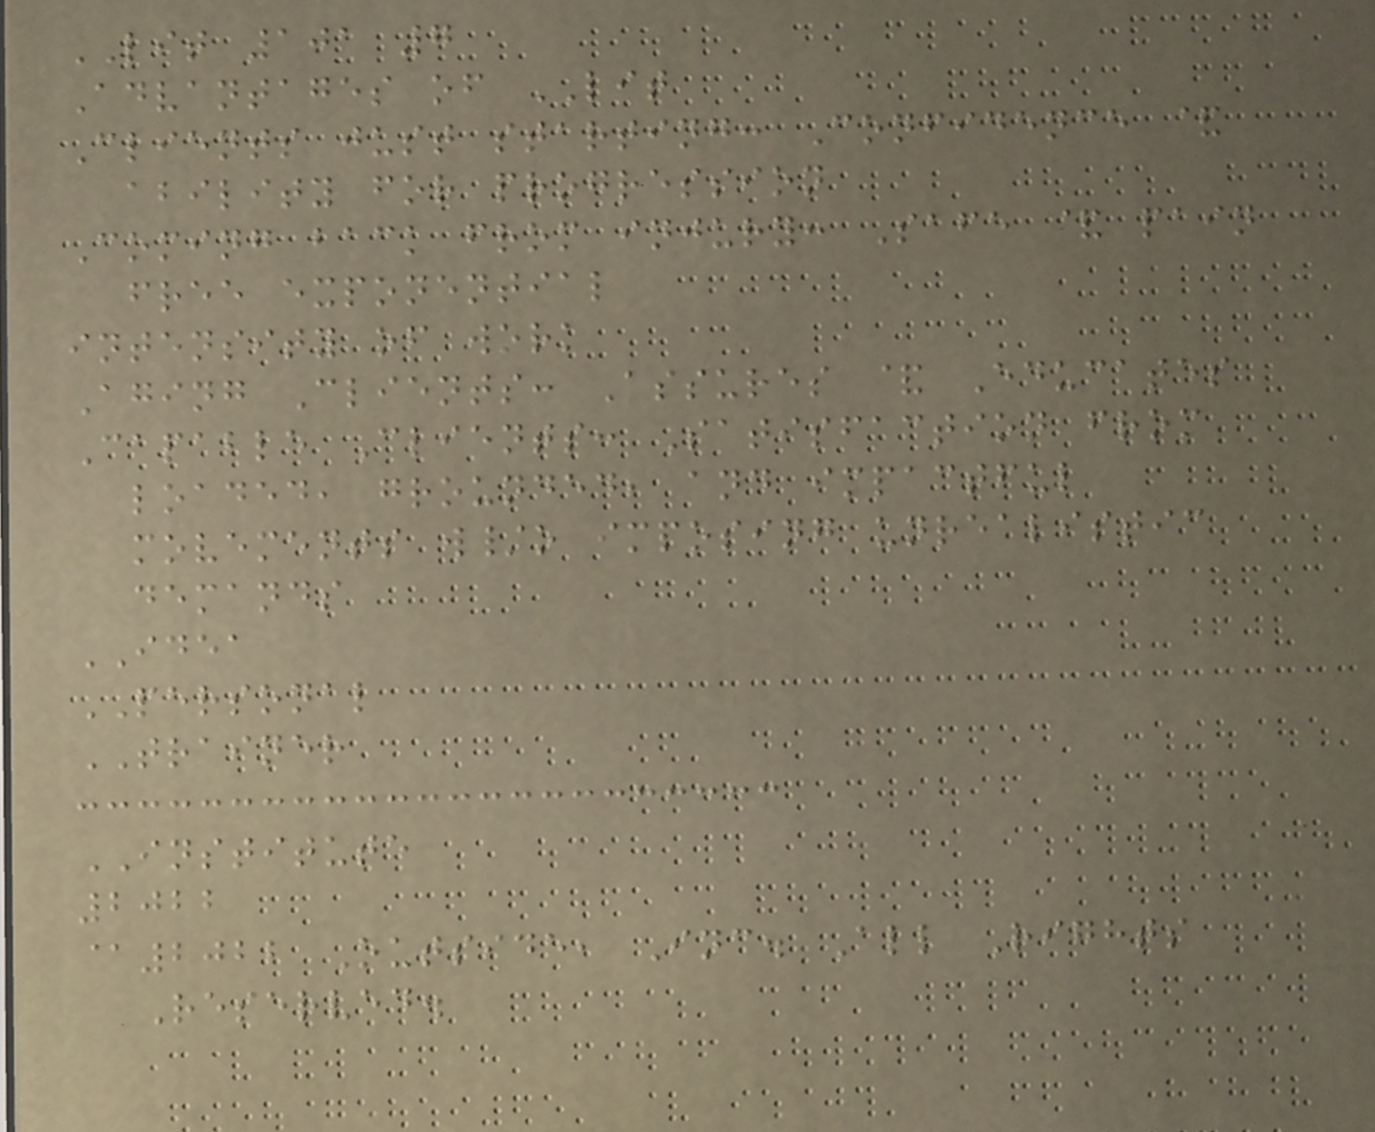LIT 101 7
Advantages of LIT
Clients just starting: Confidence &
ability for progression
Coming back from injury: Safe & pain
free exponential
intensity of work
Aging Clients: Assures & Educates
Capable Clients: Satisfaction from
loaded, grounded, and impactful
movements w/o imposing unrealistic
demands
IDEA
PERSONAL
TRAINER
INSTITUTE
2022
@2022 Outside, Inc. All Rights
Reserved.
